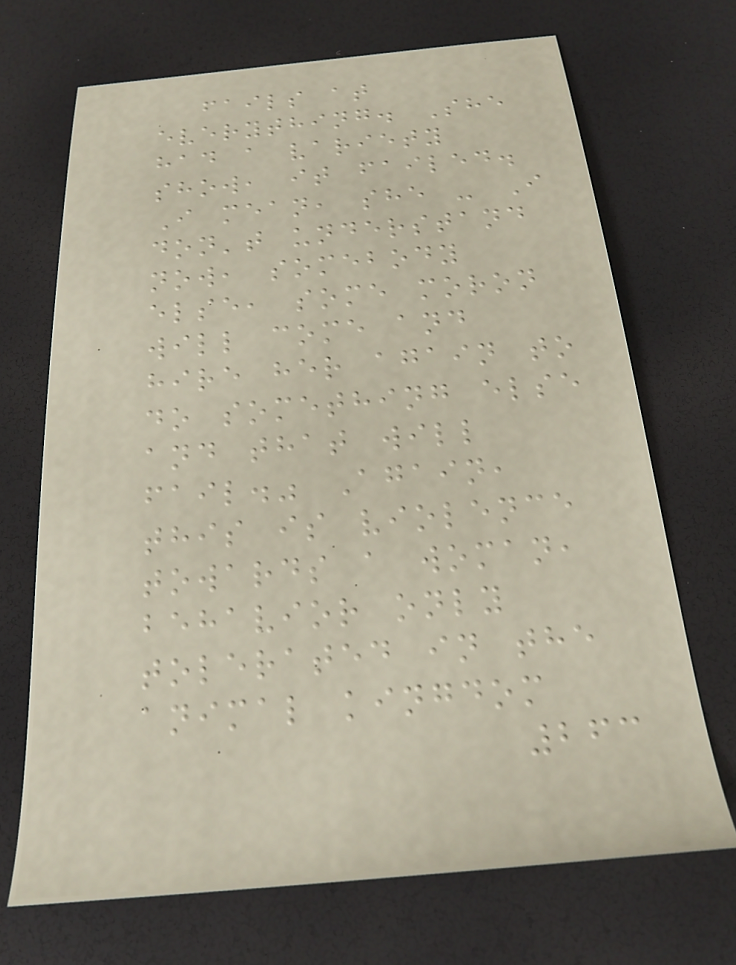fails at
everything. She
had a variety
show, it failed.
I mean, she - I
don't understand
now, somebody
else, some moron
will come and
hire her again to
do something else
and that will
fail." Again,
this is violence
towards a woman,
behavior only
tolerated in the
animal kingdom
263
